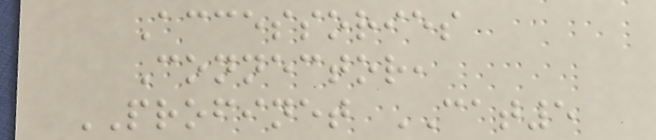Accessories
Connector,
PROFINET CAT5
